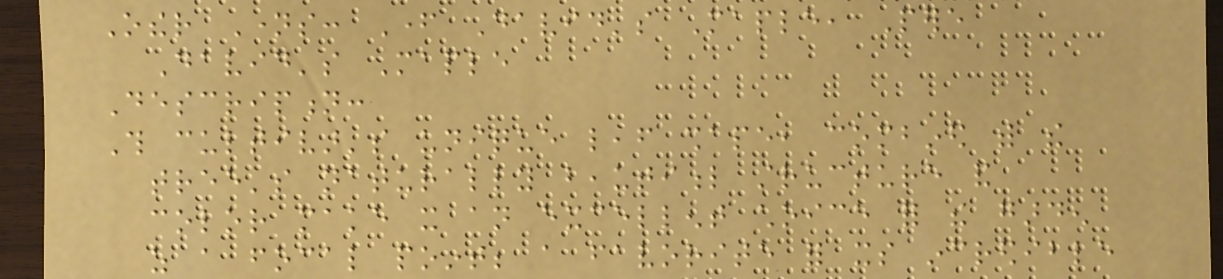Other Names: Father David's Maple, Pere
David's Maple
Description:
This cultivar's unique leaf shape, combined with the
tree's naturally beautiful structure and
color make it an excellent choice for the garden
as a focal point; a favorite for its incredible
